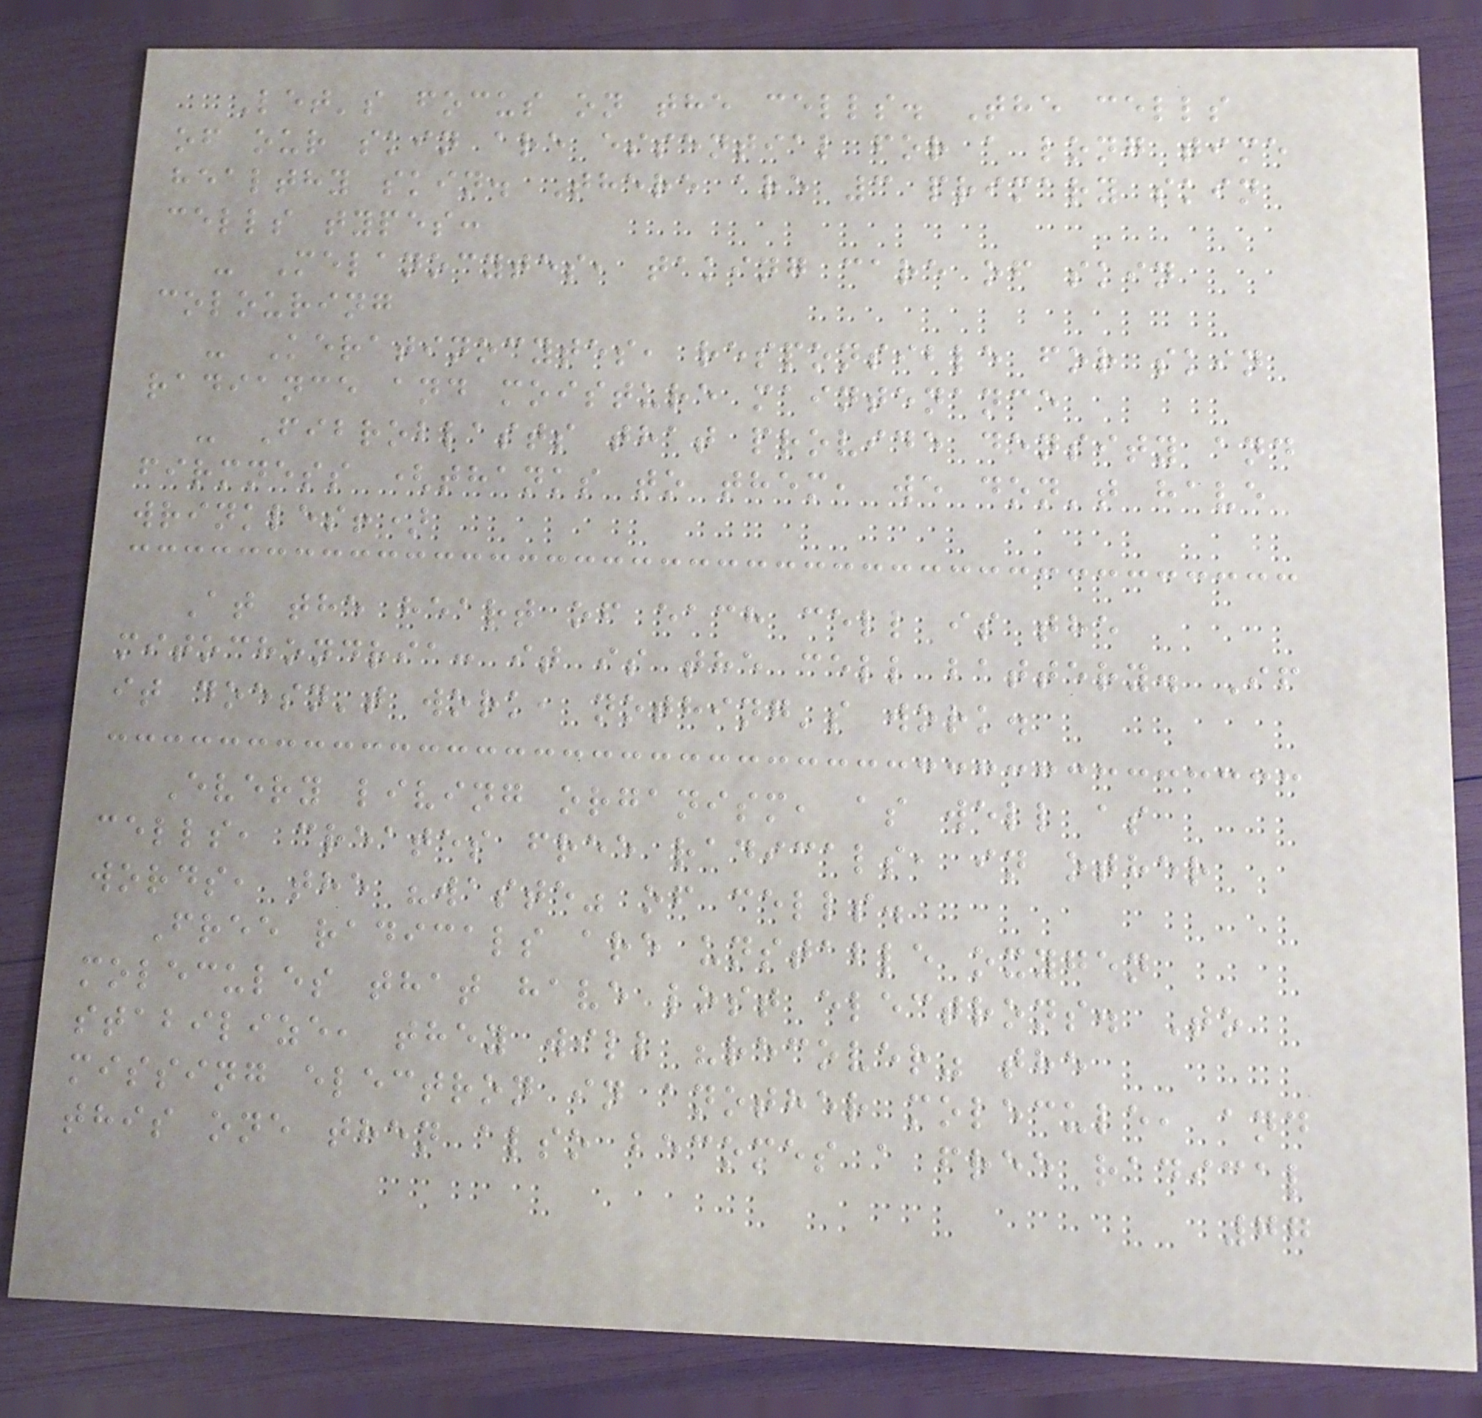Let's focus on the cells. The cells
of our skin are essential for a long time
healthy skin. There are 3 primary skin
cells types:
- Melanocytes, taking care of skin
colouring
- Keratinocytes, responsible for skin
radiance and moisture maintenance
- Fibroblasts that provide density and
firmness (thanks to them, we don't have
wrinkles!)
At the heart of each cell is the
mitochondria: it is the cell battery. If
it doesn't work, nothing's work.
Every living organism, as well as
cells, creates free radicals, in other
words, the "waste" of cells.
Free radicals are unstable oxygen
molecules that have lost electrons. To
stabilize, they will "recover" the
missing electron in another molecule, and
this one then also becomes a free radical
77
